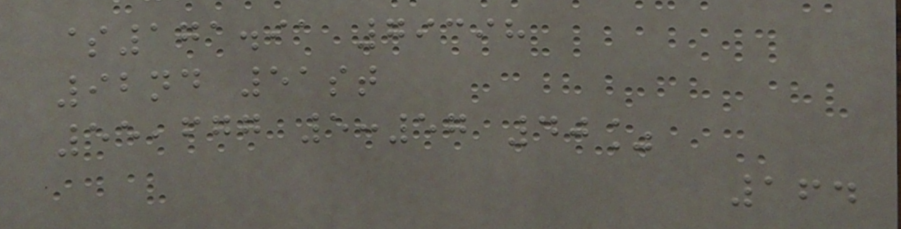$171.91 79398
92nd 51st
55,677 5:57 40%
164
